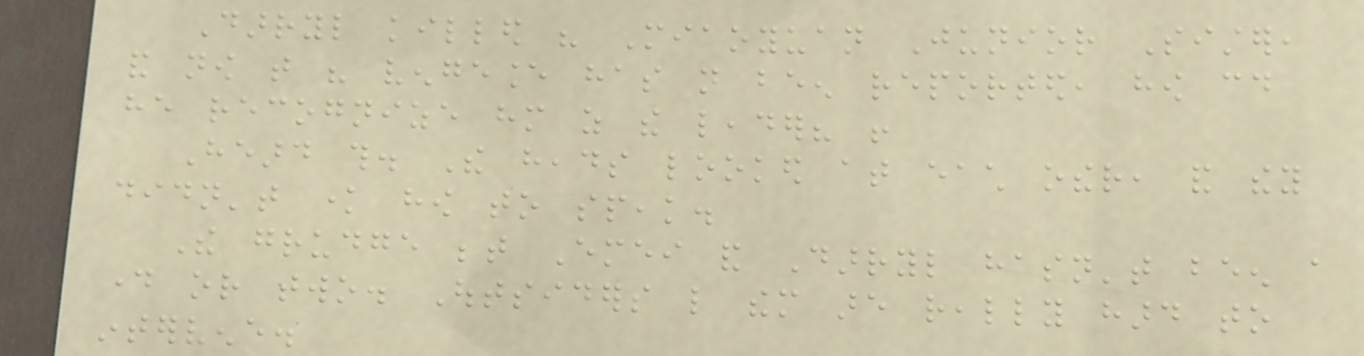Darryl killed his Miaoyuan Junior Sister,
and now that his vengeance has not been reported, how could
he recognize him as the leader? !
Heard this. The heads looked at each other, and they
didn't know how to speak.
The grudge between Emei and Darryl hasn't been a
day or two. Outsiders like them are really hard to
intervene.
